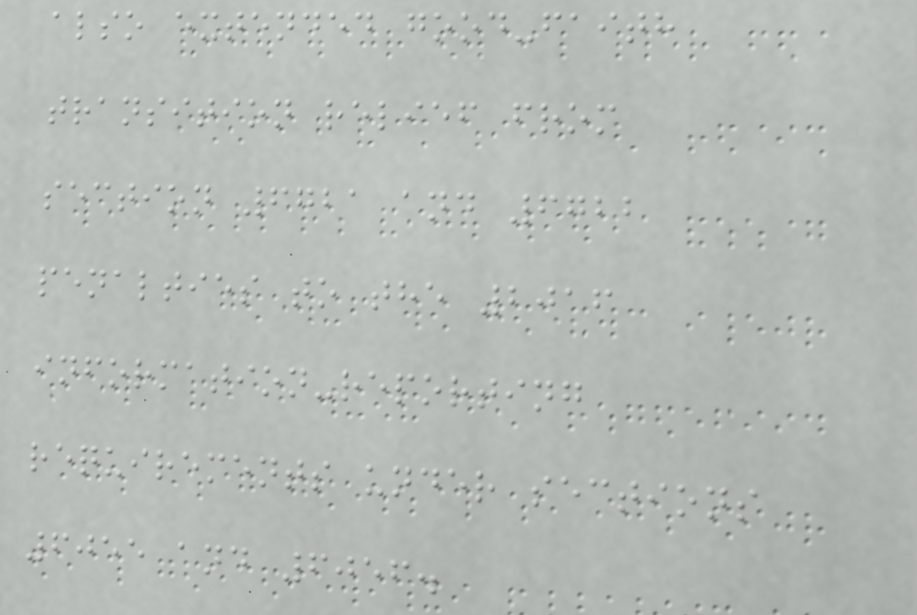also extended good-faith
transition relief from
section 6721 and 6722
penalties to the 2016
information-reporting
requirements under sections
6055 and 6056.
